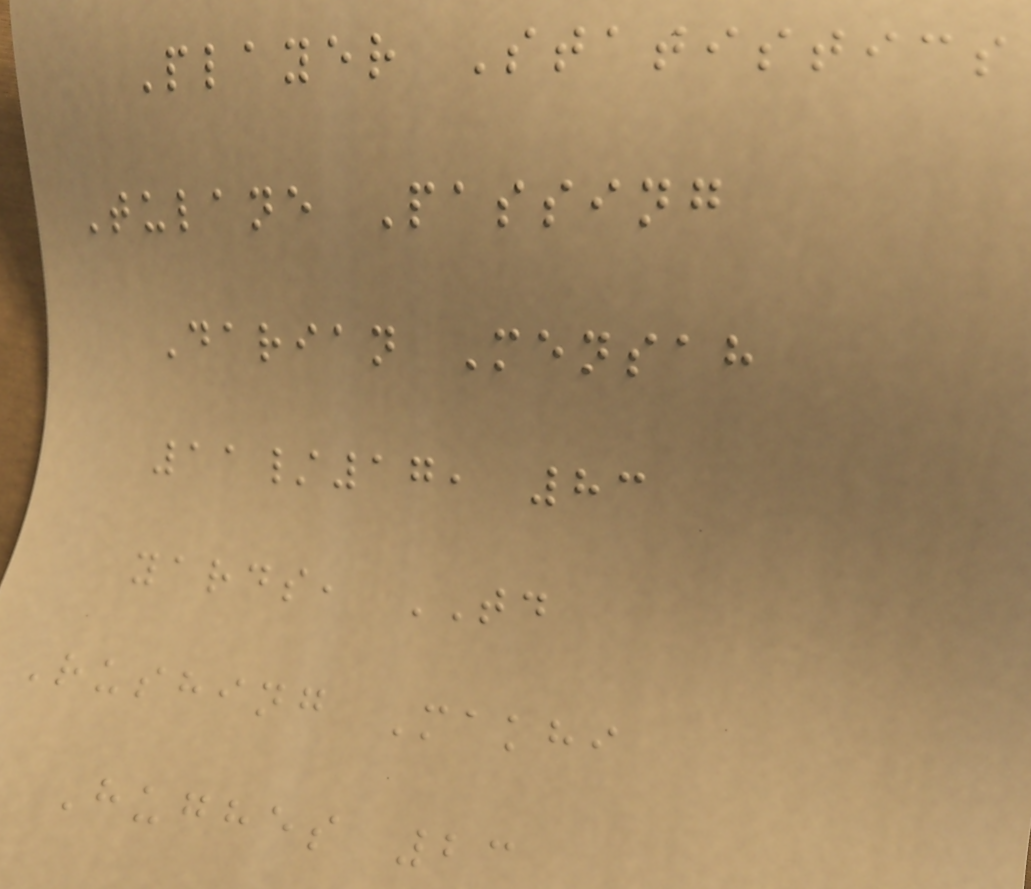Player Statistics
Tulane Passing
Darian Mensah
11/17, 83
yards, TD
Rushing Makhi
Hughes 23
